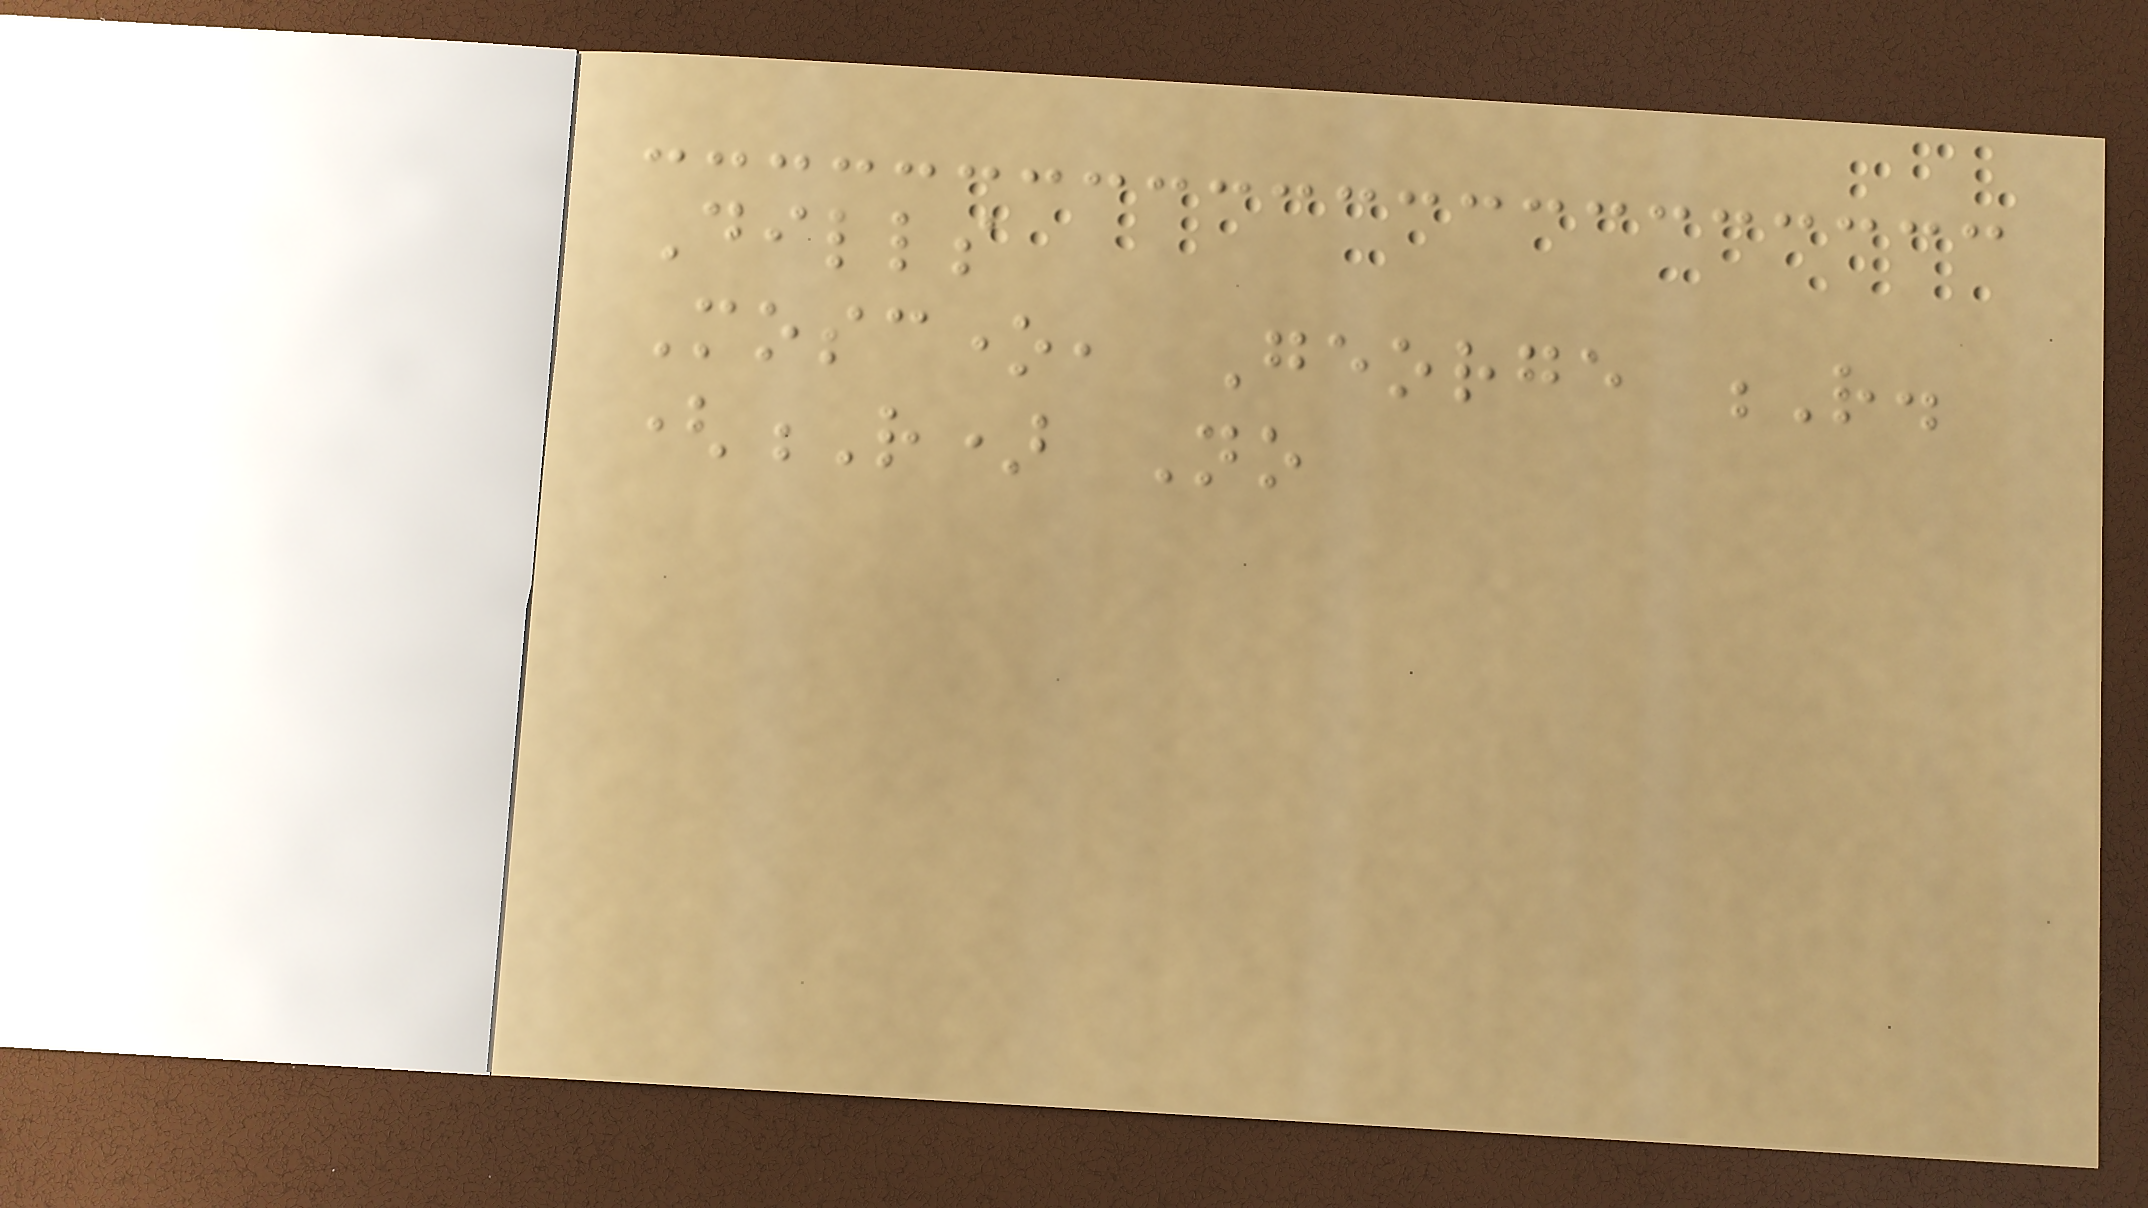Dills
Moscone, George R.
(R) No
